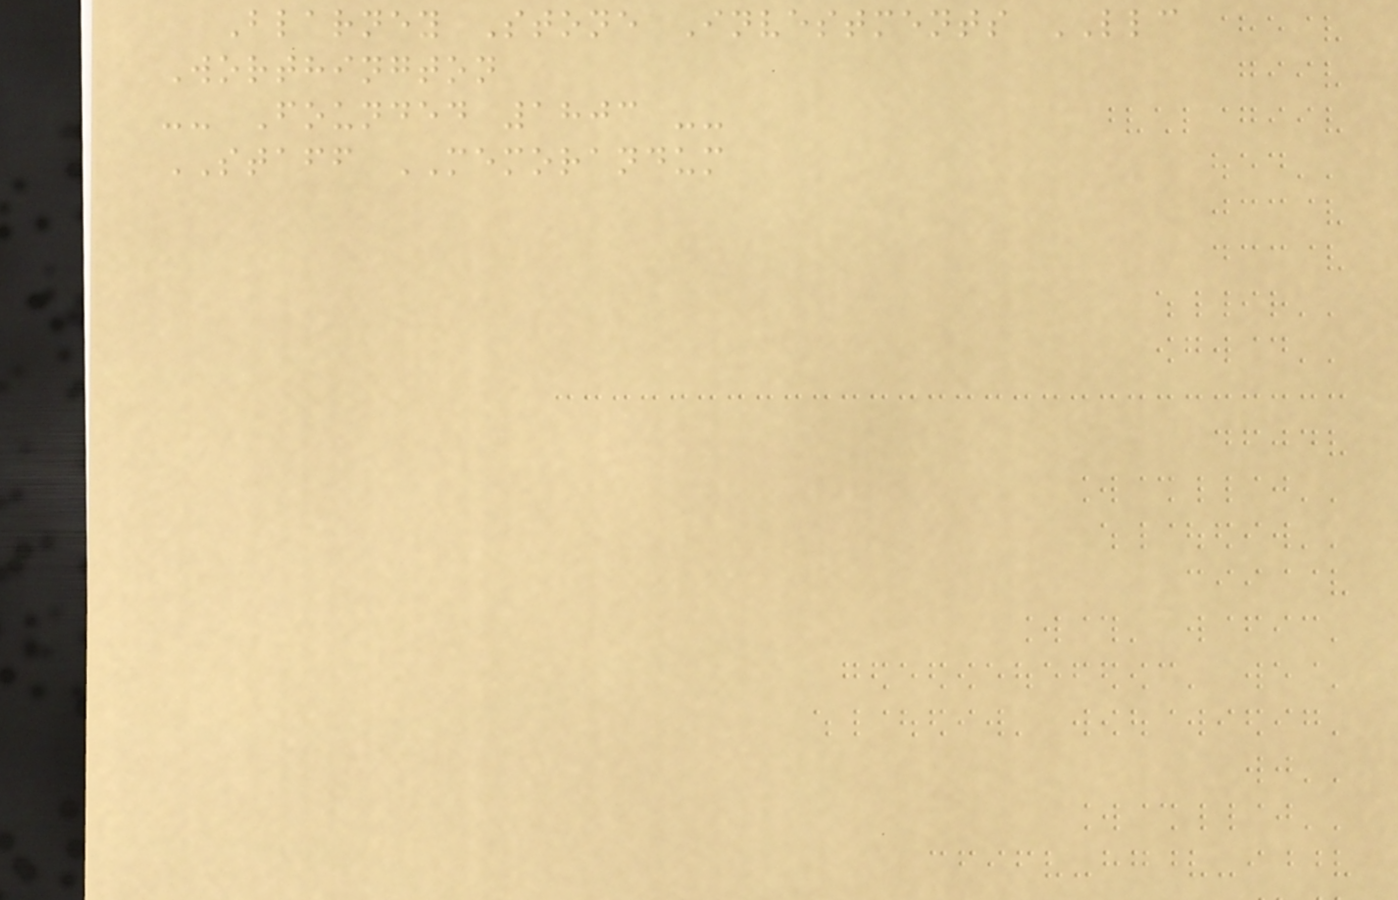Blarney Stone Investments LLC
Worthington
-- Founded 1803 --
STAFF MEMORANDUM
